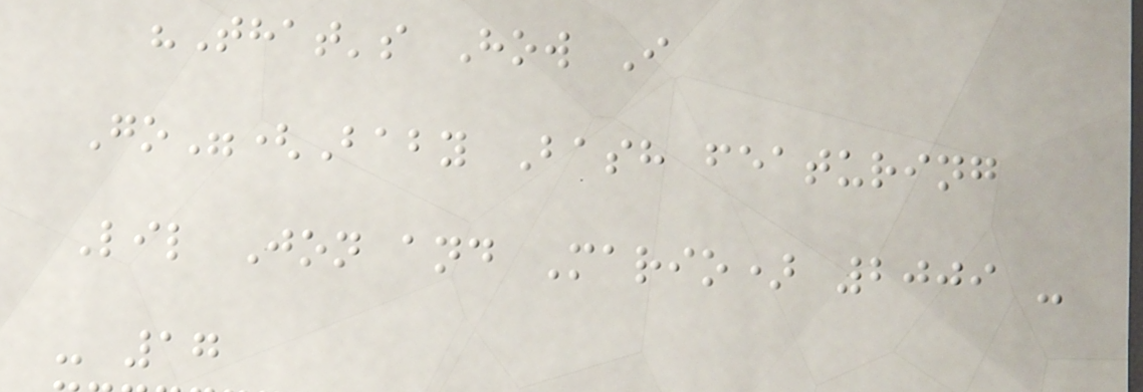"That's How I
Go"(Baby Bash featuring
Lil Jon and Mario) 2009 -
- 17
